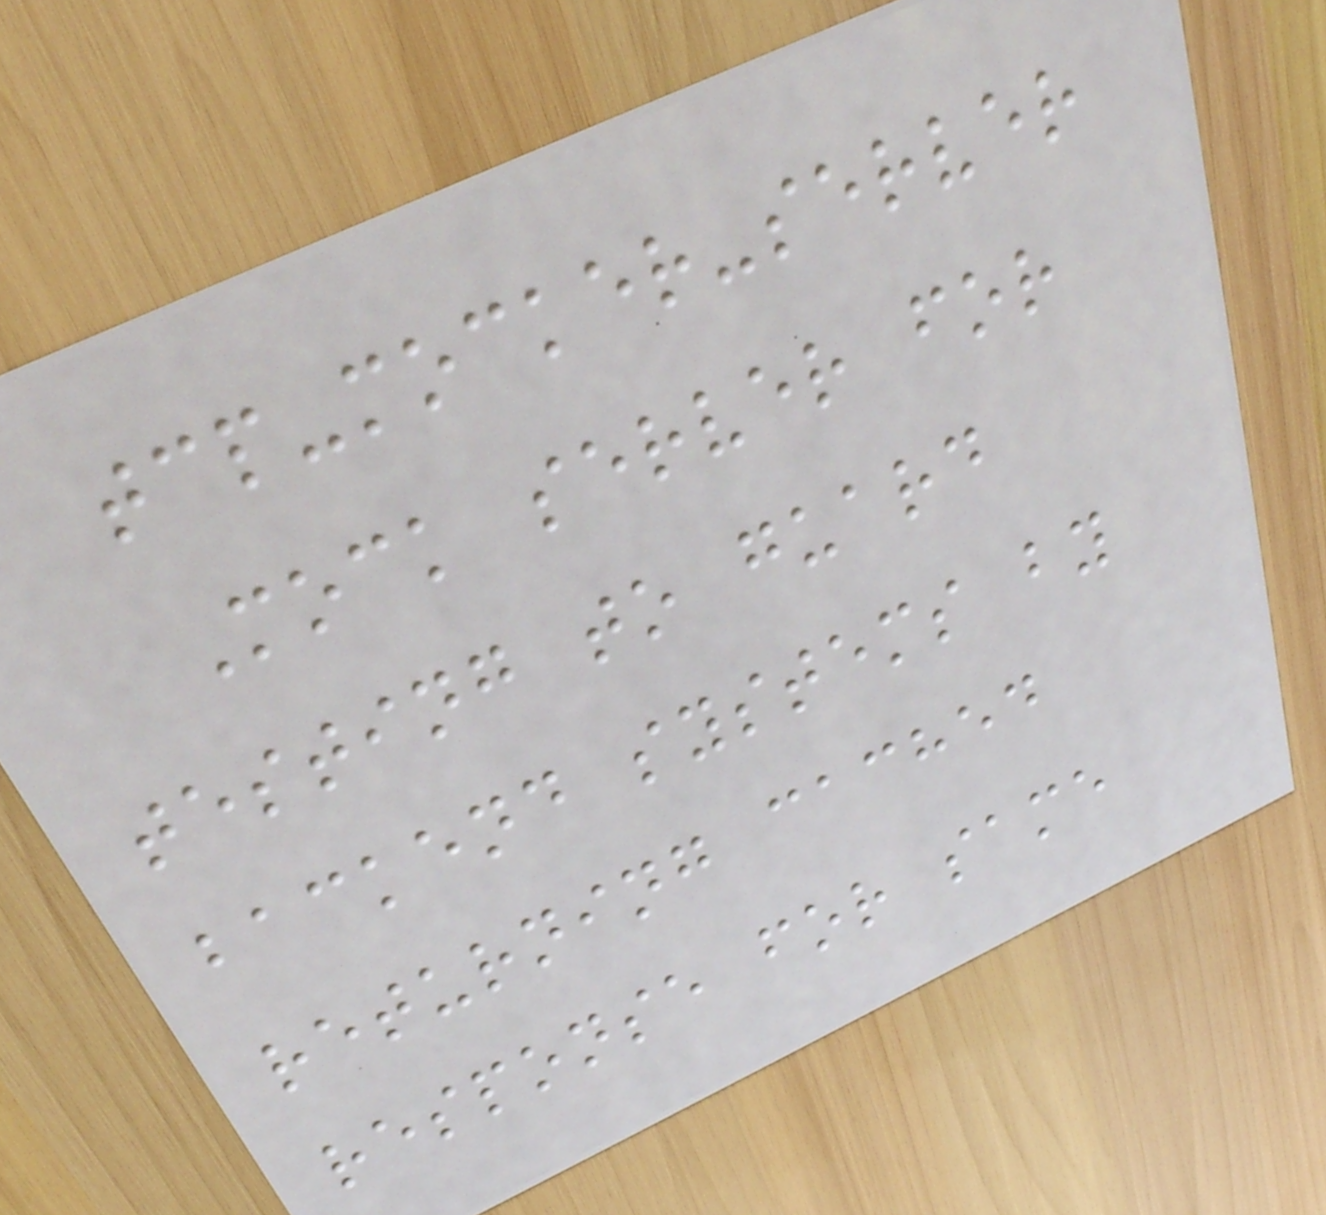tcp-mocker-server
Mock server for
testing to guard
backend systems by
returning cached
response for same
